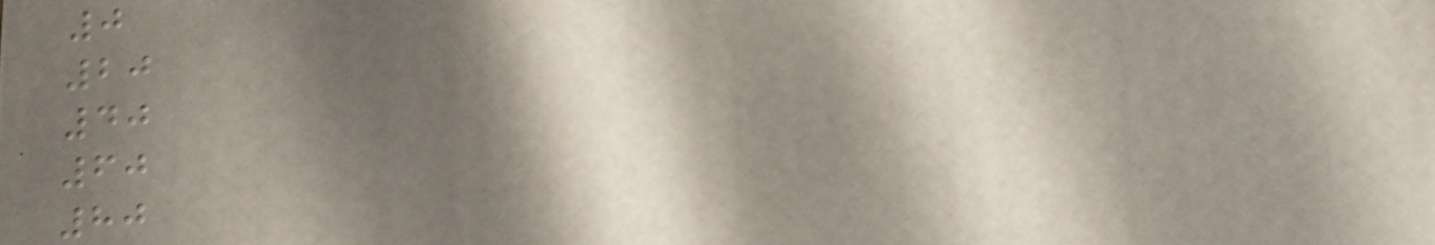0
20
40
60
80
